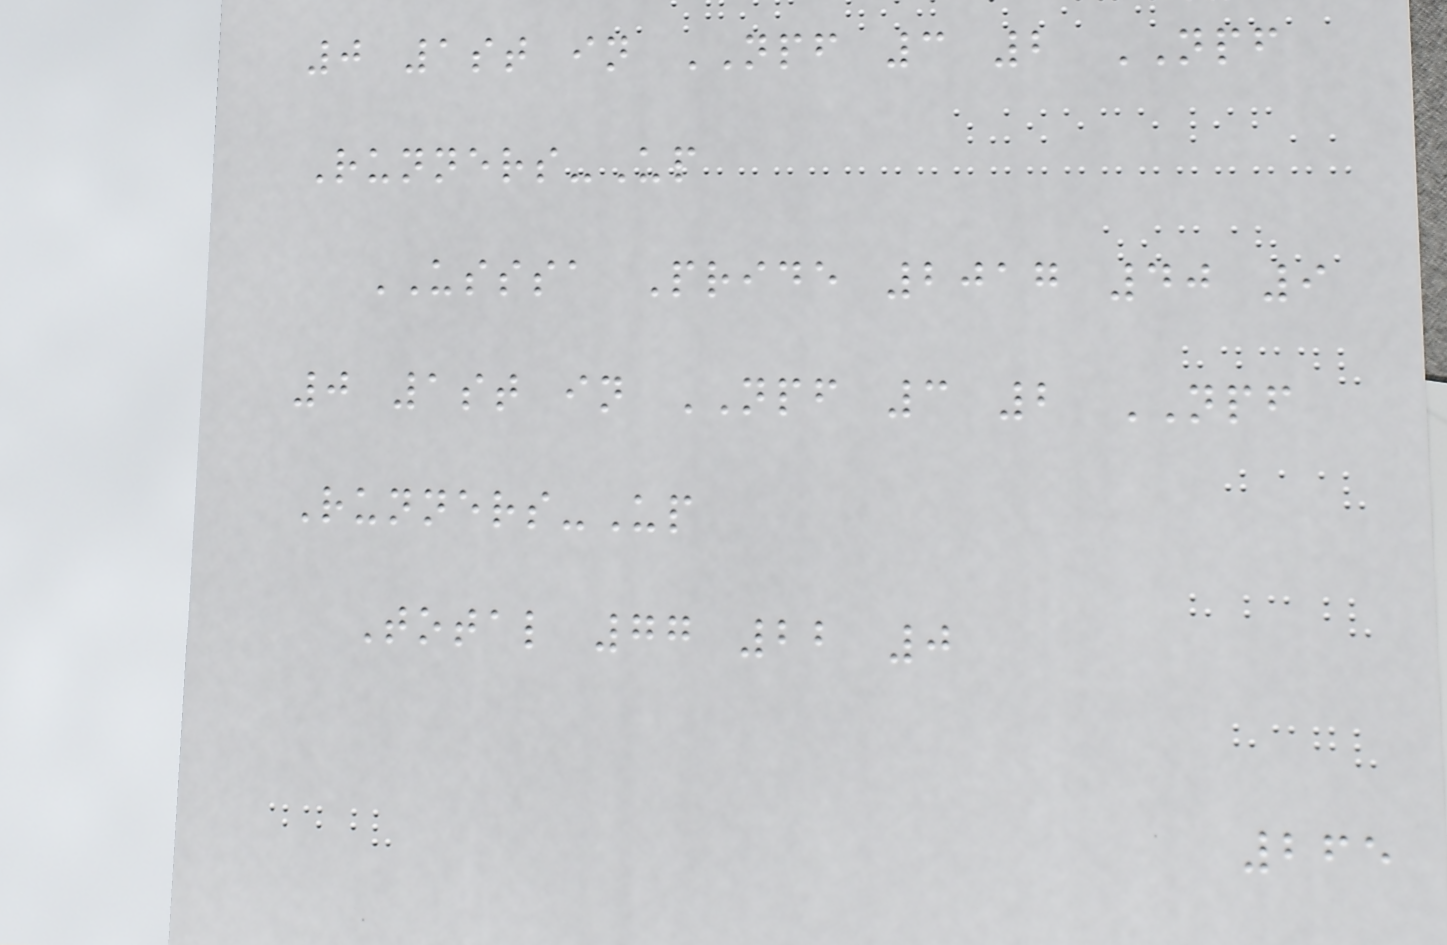0 1st in NPF 3 2 NPF
Runners-Up
USSSA Pride 2017 40 9
0 1st in NPF 3 2 NPF
Runners-Up
Total 77 22 0
265
